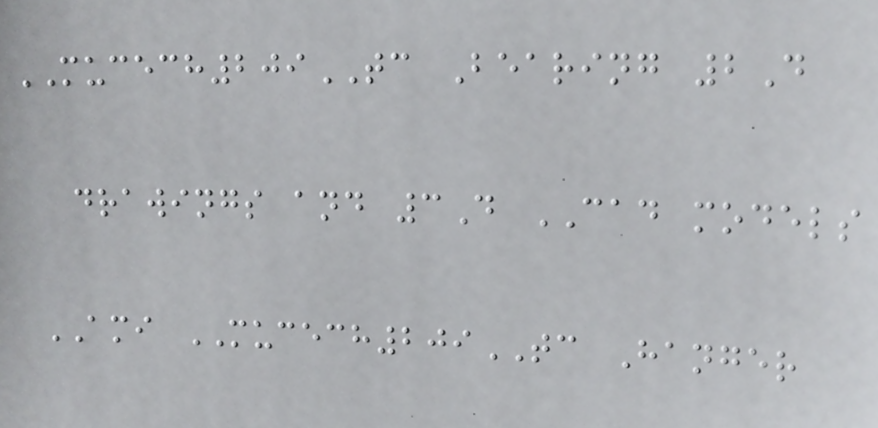MUCECH209TC Bearing 2D
drawings and 3D CAD models
AMI MUCECH209TC Hanger
